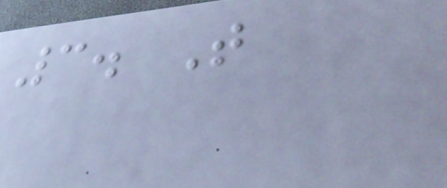3. T
